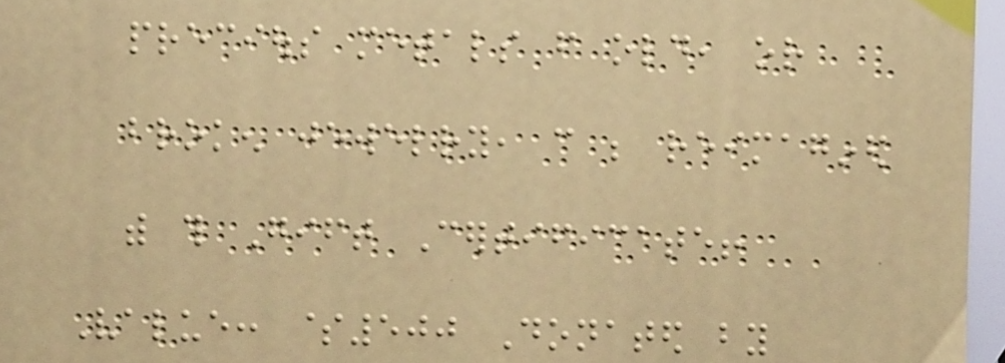precious metals from old, or
broken jewelry, can be reimagined
with this Gift Certificate!
Value: $500 Donated by
